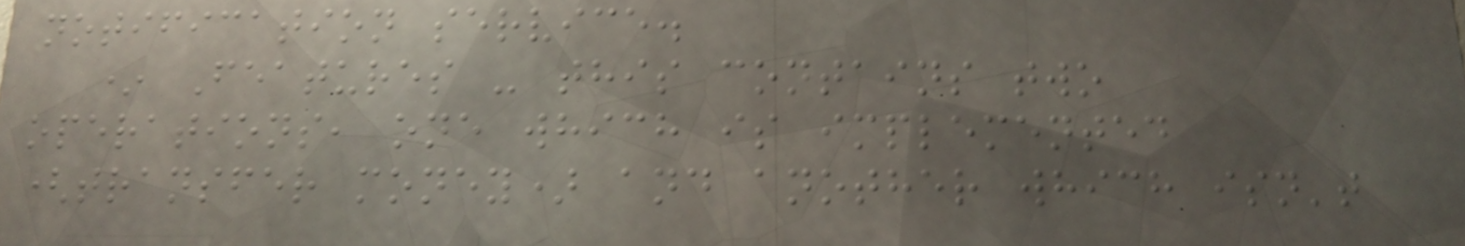notification service.
* Features - this contains two
operations, one which is implemented
(transfer money) and another which isn't
